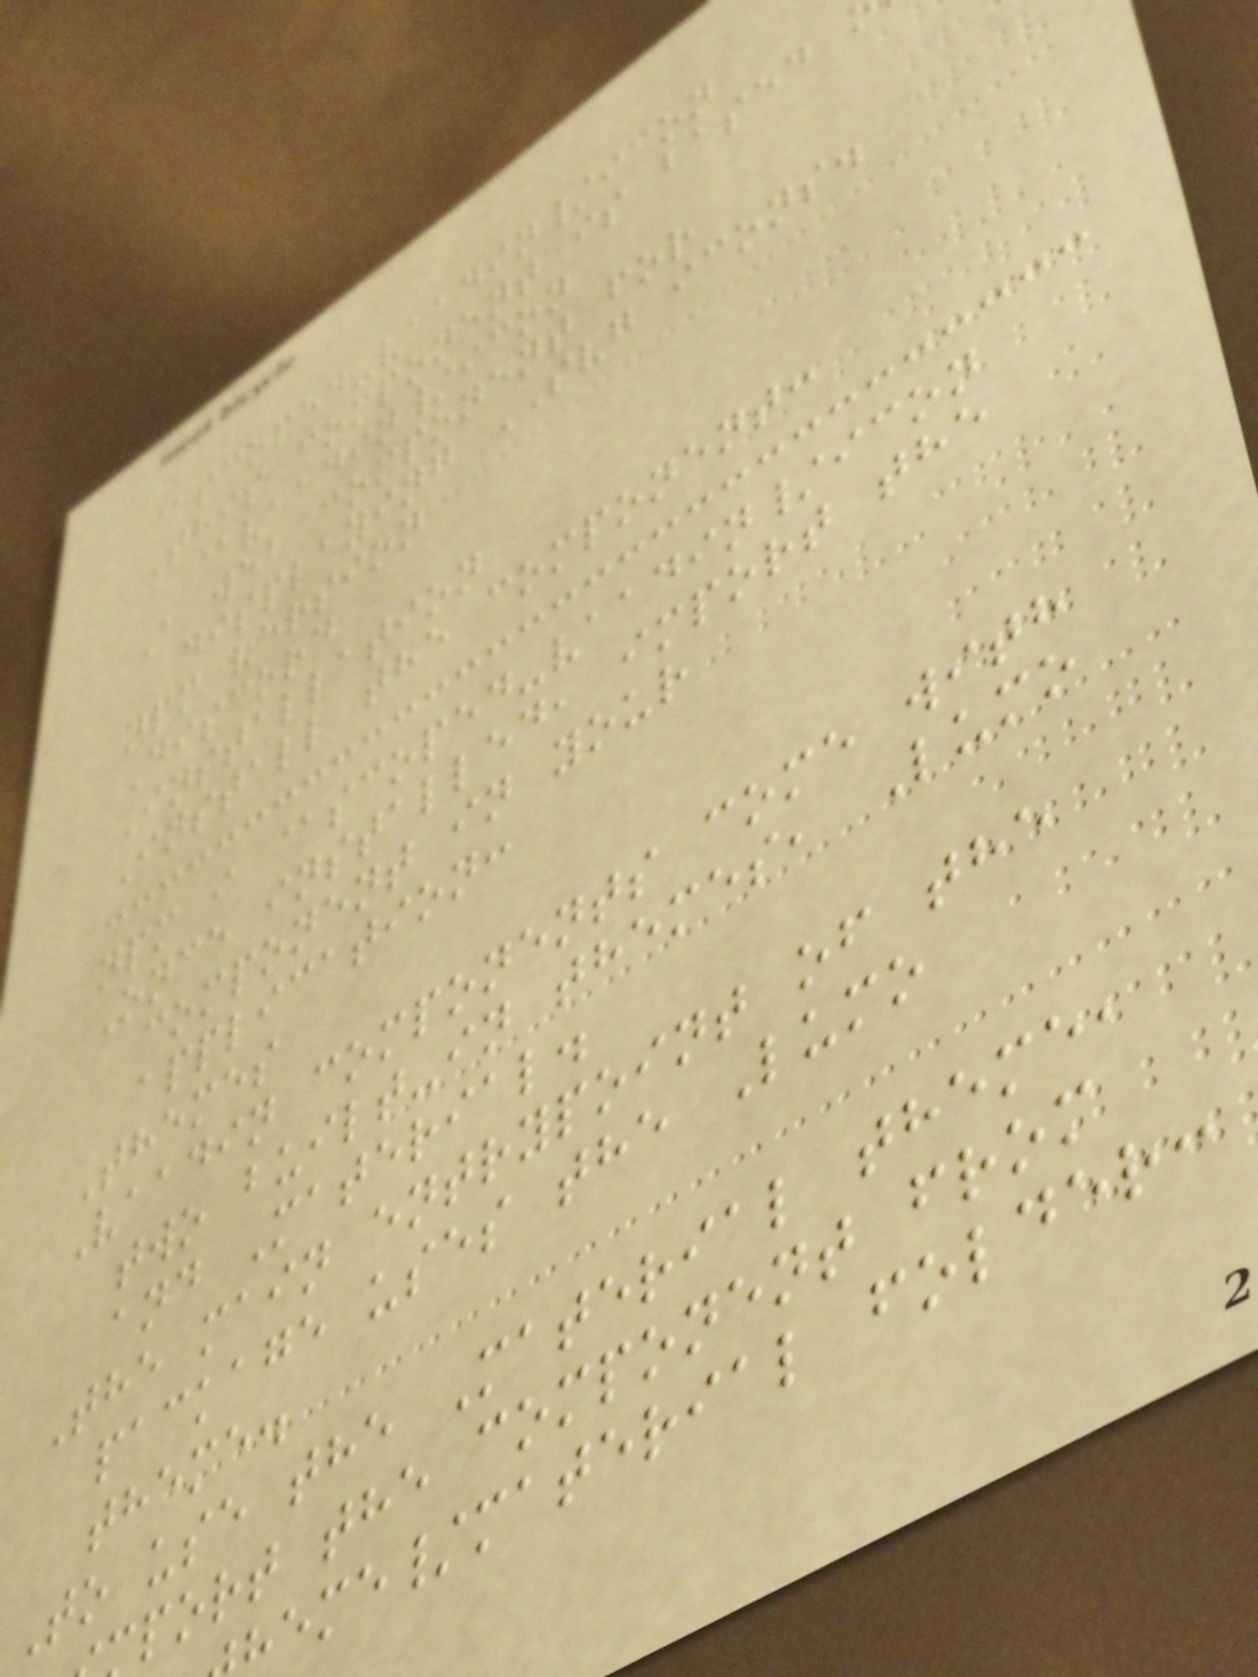@scoped-vaadin/icon
This component is based
@vaadin/icon
A web component for
displaying SVG icons.
npm version
Discord
Installation
Install the component:
npm i @scoped-vaadin/icon
Once installed, import the
component in your
application:
Themes
Vaadin components come with
two built-in themes, Lumo
and Material.
The main entrypoint of the
package uses the Lumo
theme.
To use the Material theme,
port the component from
eme/material folder:
